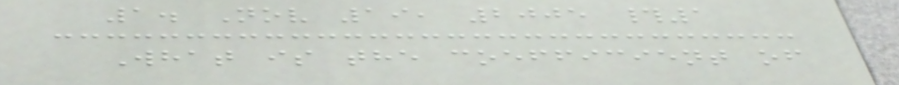1. Nov 19, 2005 #1
What is the coefficient of
